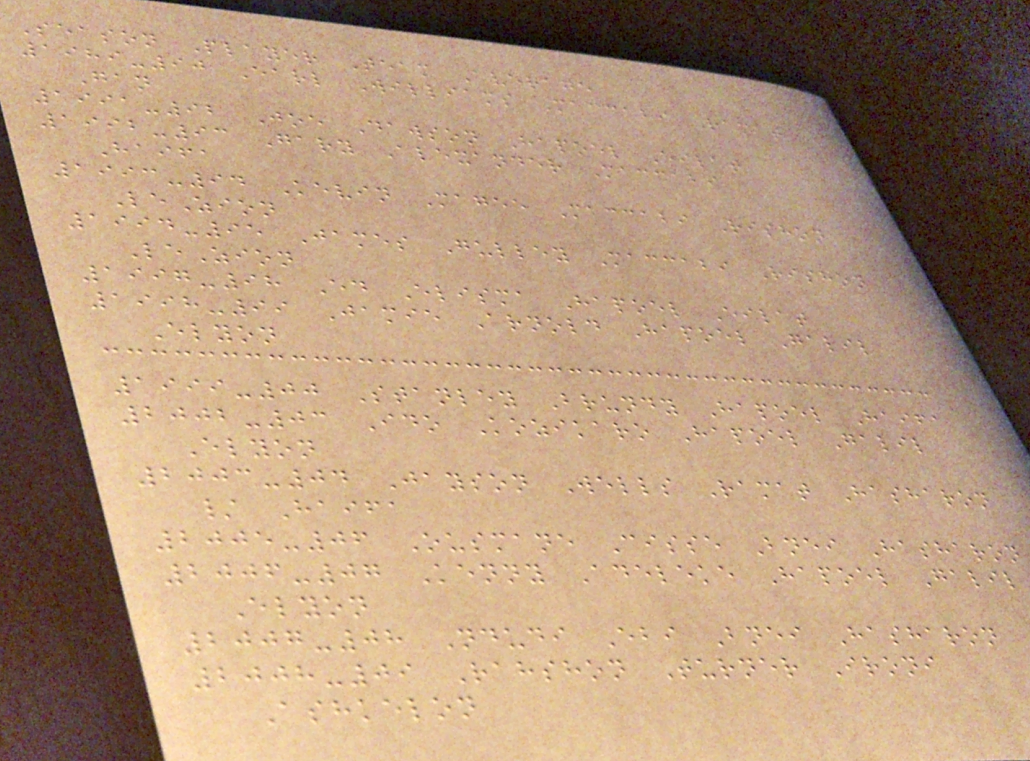Season Player Team Average
1989-90 Earl Williams Maccabi Ramat
Gan
1991-92 Joe Dawson Hapoel Eilat
1992-93 Gary Alexander Maccabi
Haifa
1993-94 Kevin Magee Maccabi Rishon
LeZion
1994-95 James Gulley Maccabi Rishon
LeZion
1997-98 Ed Elisma Hapoel Eilat
1998-99 Jamie Arnold Hapoel Galil
Elyon
1999-00 Stanley Brundy Hapoel Haifa
2002-03 Ido Kozikaro Hapoel Galil
Elyon
2003-04 Jayson Wells Ramat Hasharon
/ Haifa
2005-06 Ousmane Cisse Bnei Hasharon
2006-07 Kenny Adeleke Hapoel Galil
Elyon
2007-08 Ndudi Ebi Bnei Hasharon
2008-09 Rahshon Turner Ironi
Ashkelon
